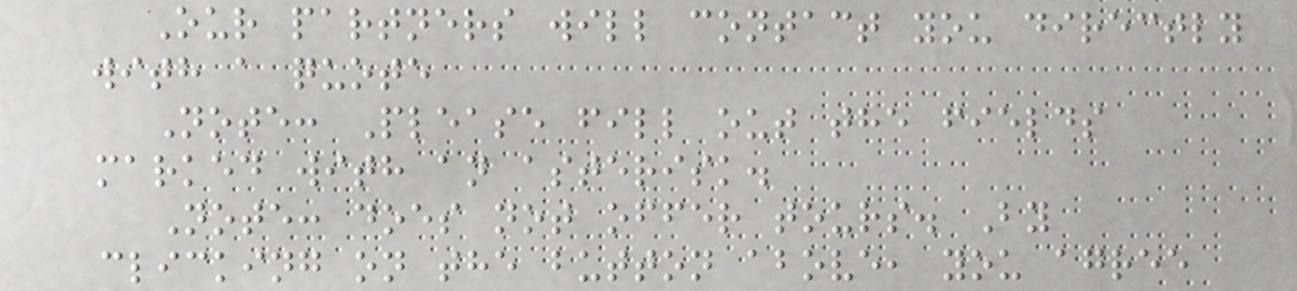Our partners will contact you directly
with a quote
Note: Please fill out the fields
marked with an asterisk.
Note: does not offer tours. By
clicking on the button above, you agree
